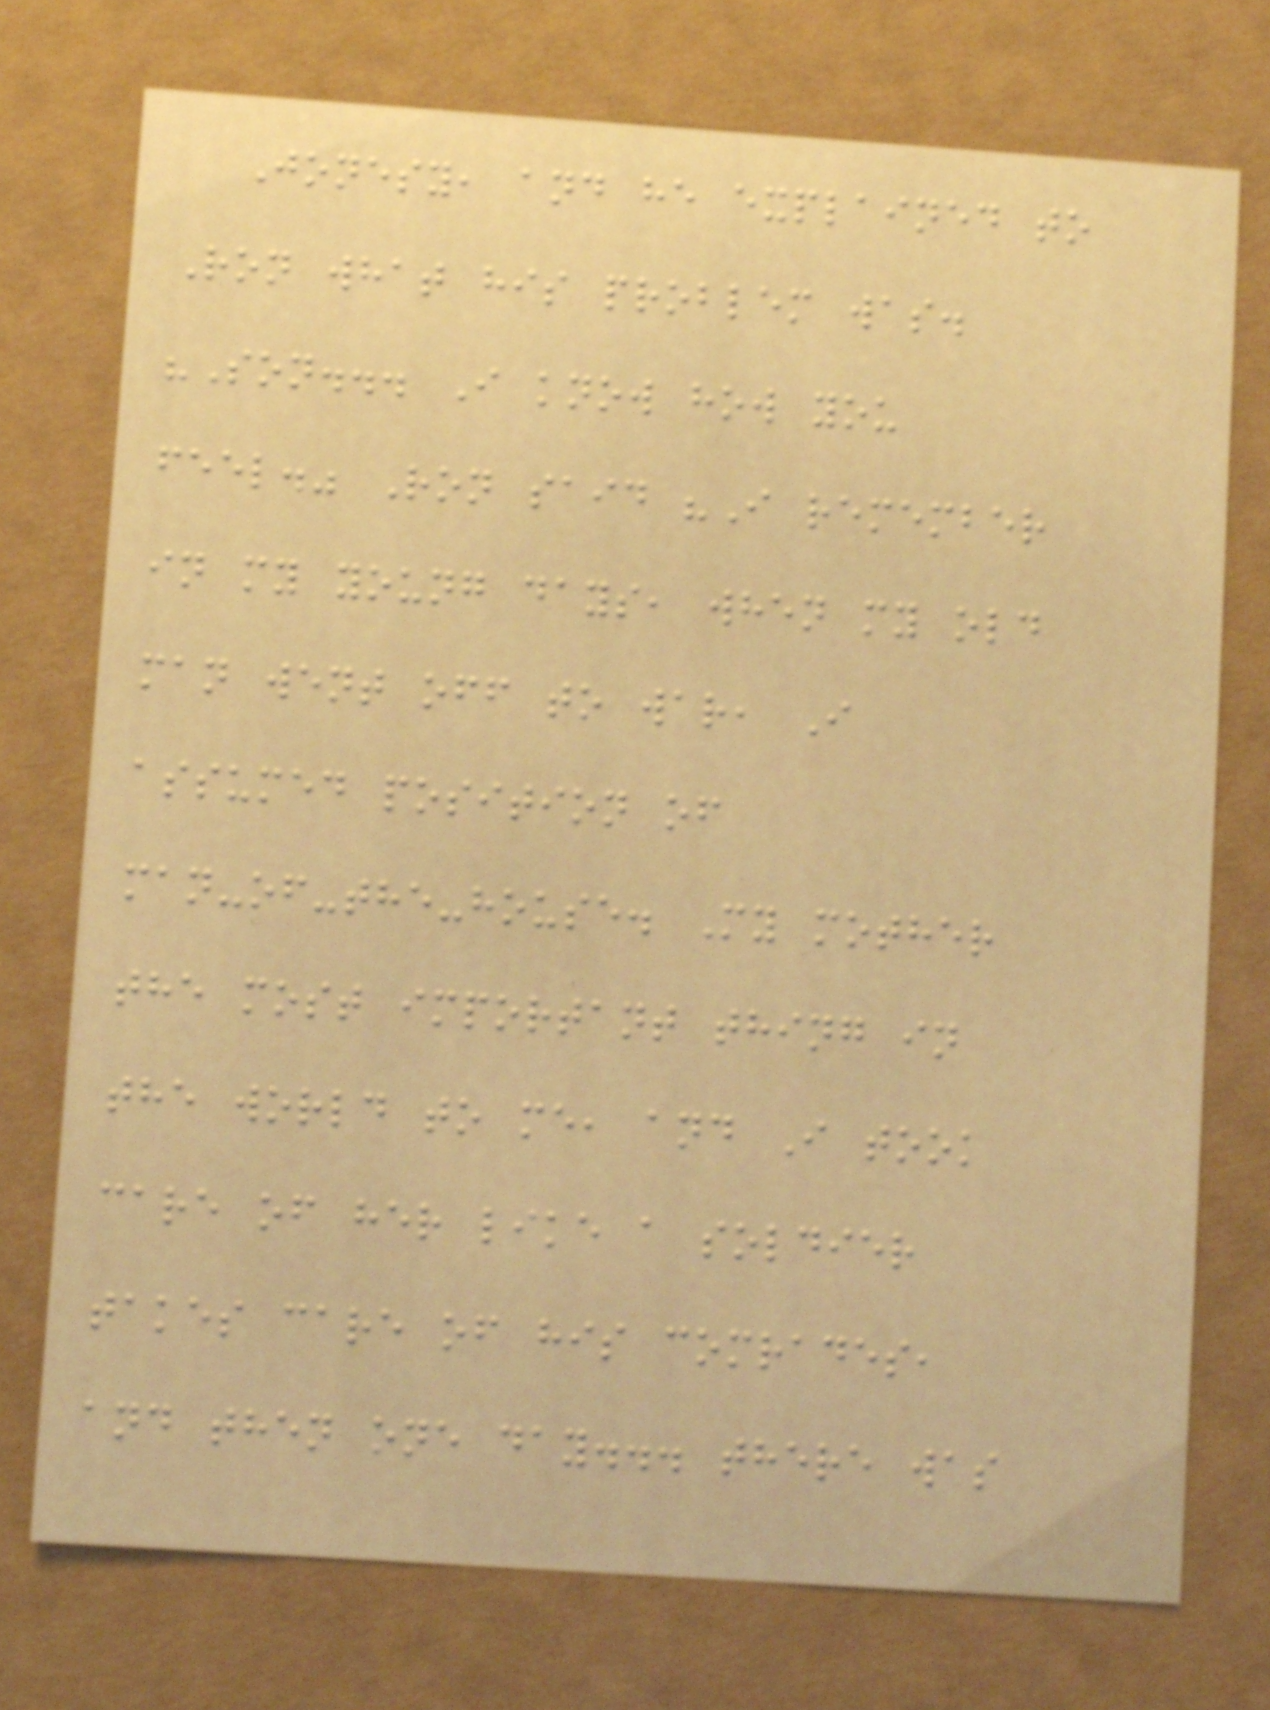Jonesy, and he explained to
Ron what his problem was.
"Son... I know how you
feel." Ron said "I remember
in my young days, when my old
man went off to war, I
assumed position of
man-of-the-house. My mother
the most important thing in
the world to me, and I took
care of her like a soldier
takes care of his comrades,
and then one day... there was
